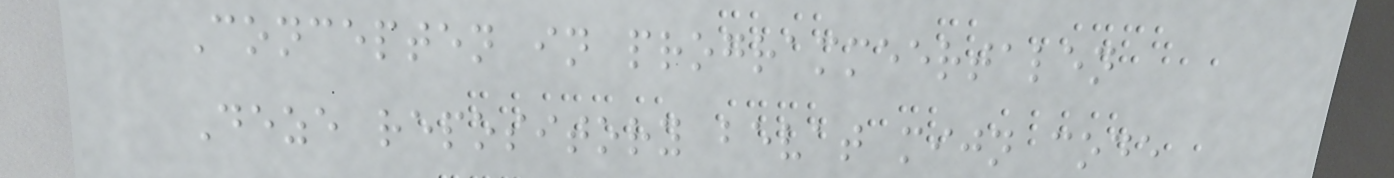Concepten in programmeertalen
Deze repository bevat mijn code
